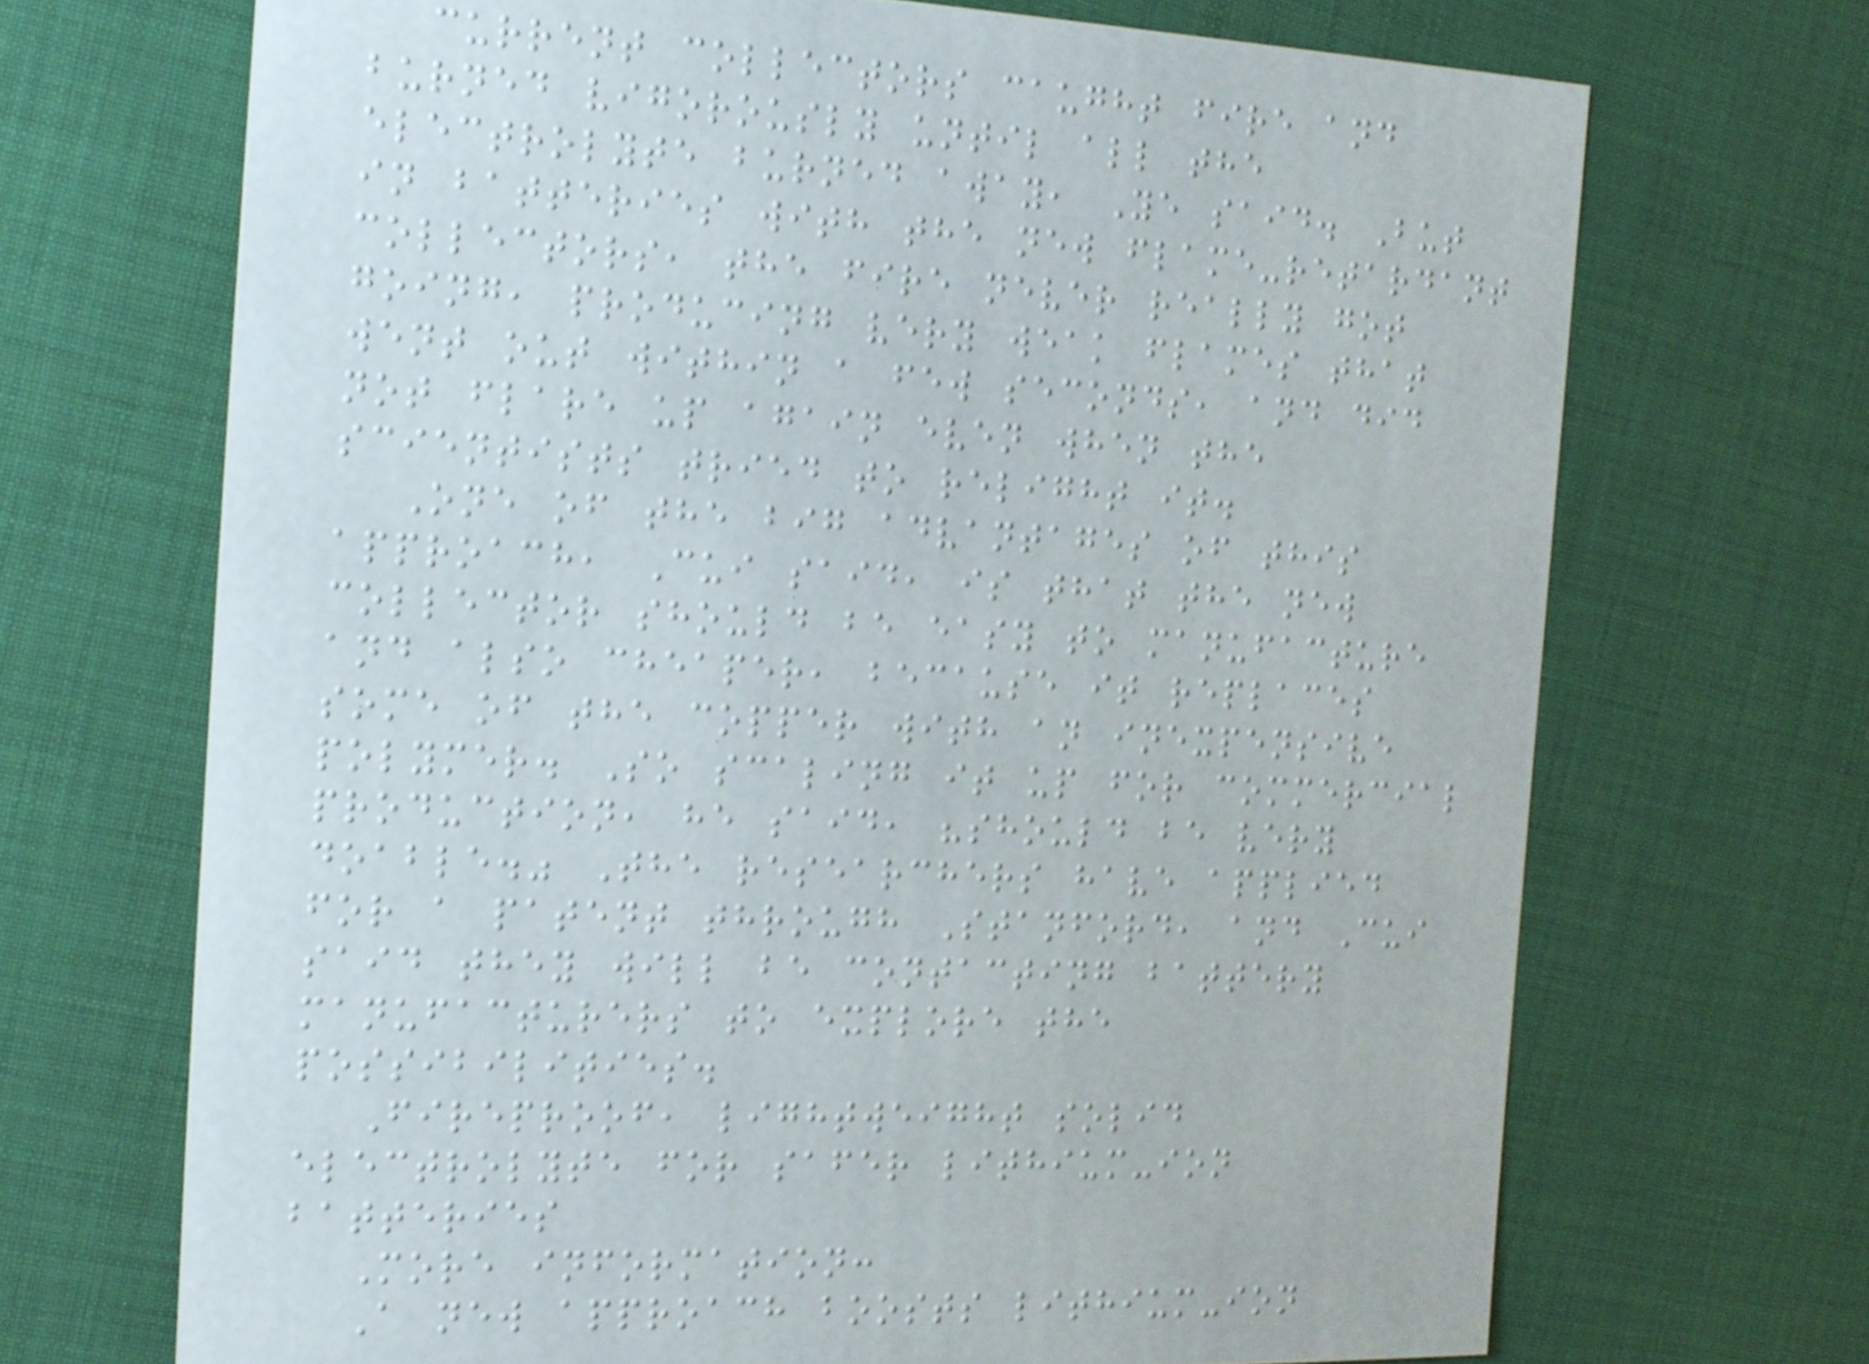current collectors caught fire and
burned vigorously until all the
electrolyte burned away, Ye said. But
in batteries with the new flame-retardant
collectors, the fire never really got
going, producing very weak flames that
went out within a few seconds, and did
not flare up again even when the
scientists tried to relight it.
One of the big advantages of this
approach, Cui said, is that the new
collector should be easy to manufacture
and also cheaper, because it replaces
some of the copper with an inexpensive
polymer. So scaling it up for commercial
production, he said, "should be very
doable." The researchers have applied
for a patent through Stanford, and Cui
said they will be contacting battery
manufacturers to explore the
possibilities.
Fireproof, lightweight solid
electrolyte for safer lithium-ion
batteries
More information:
A new approach boosts lithium-ion
